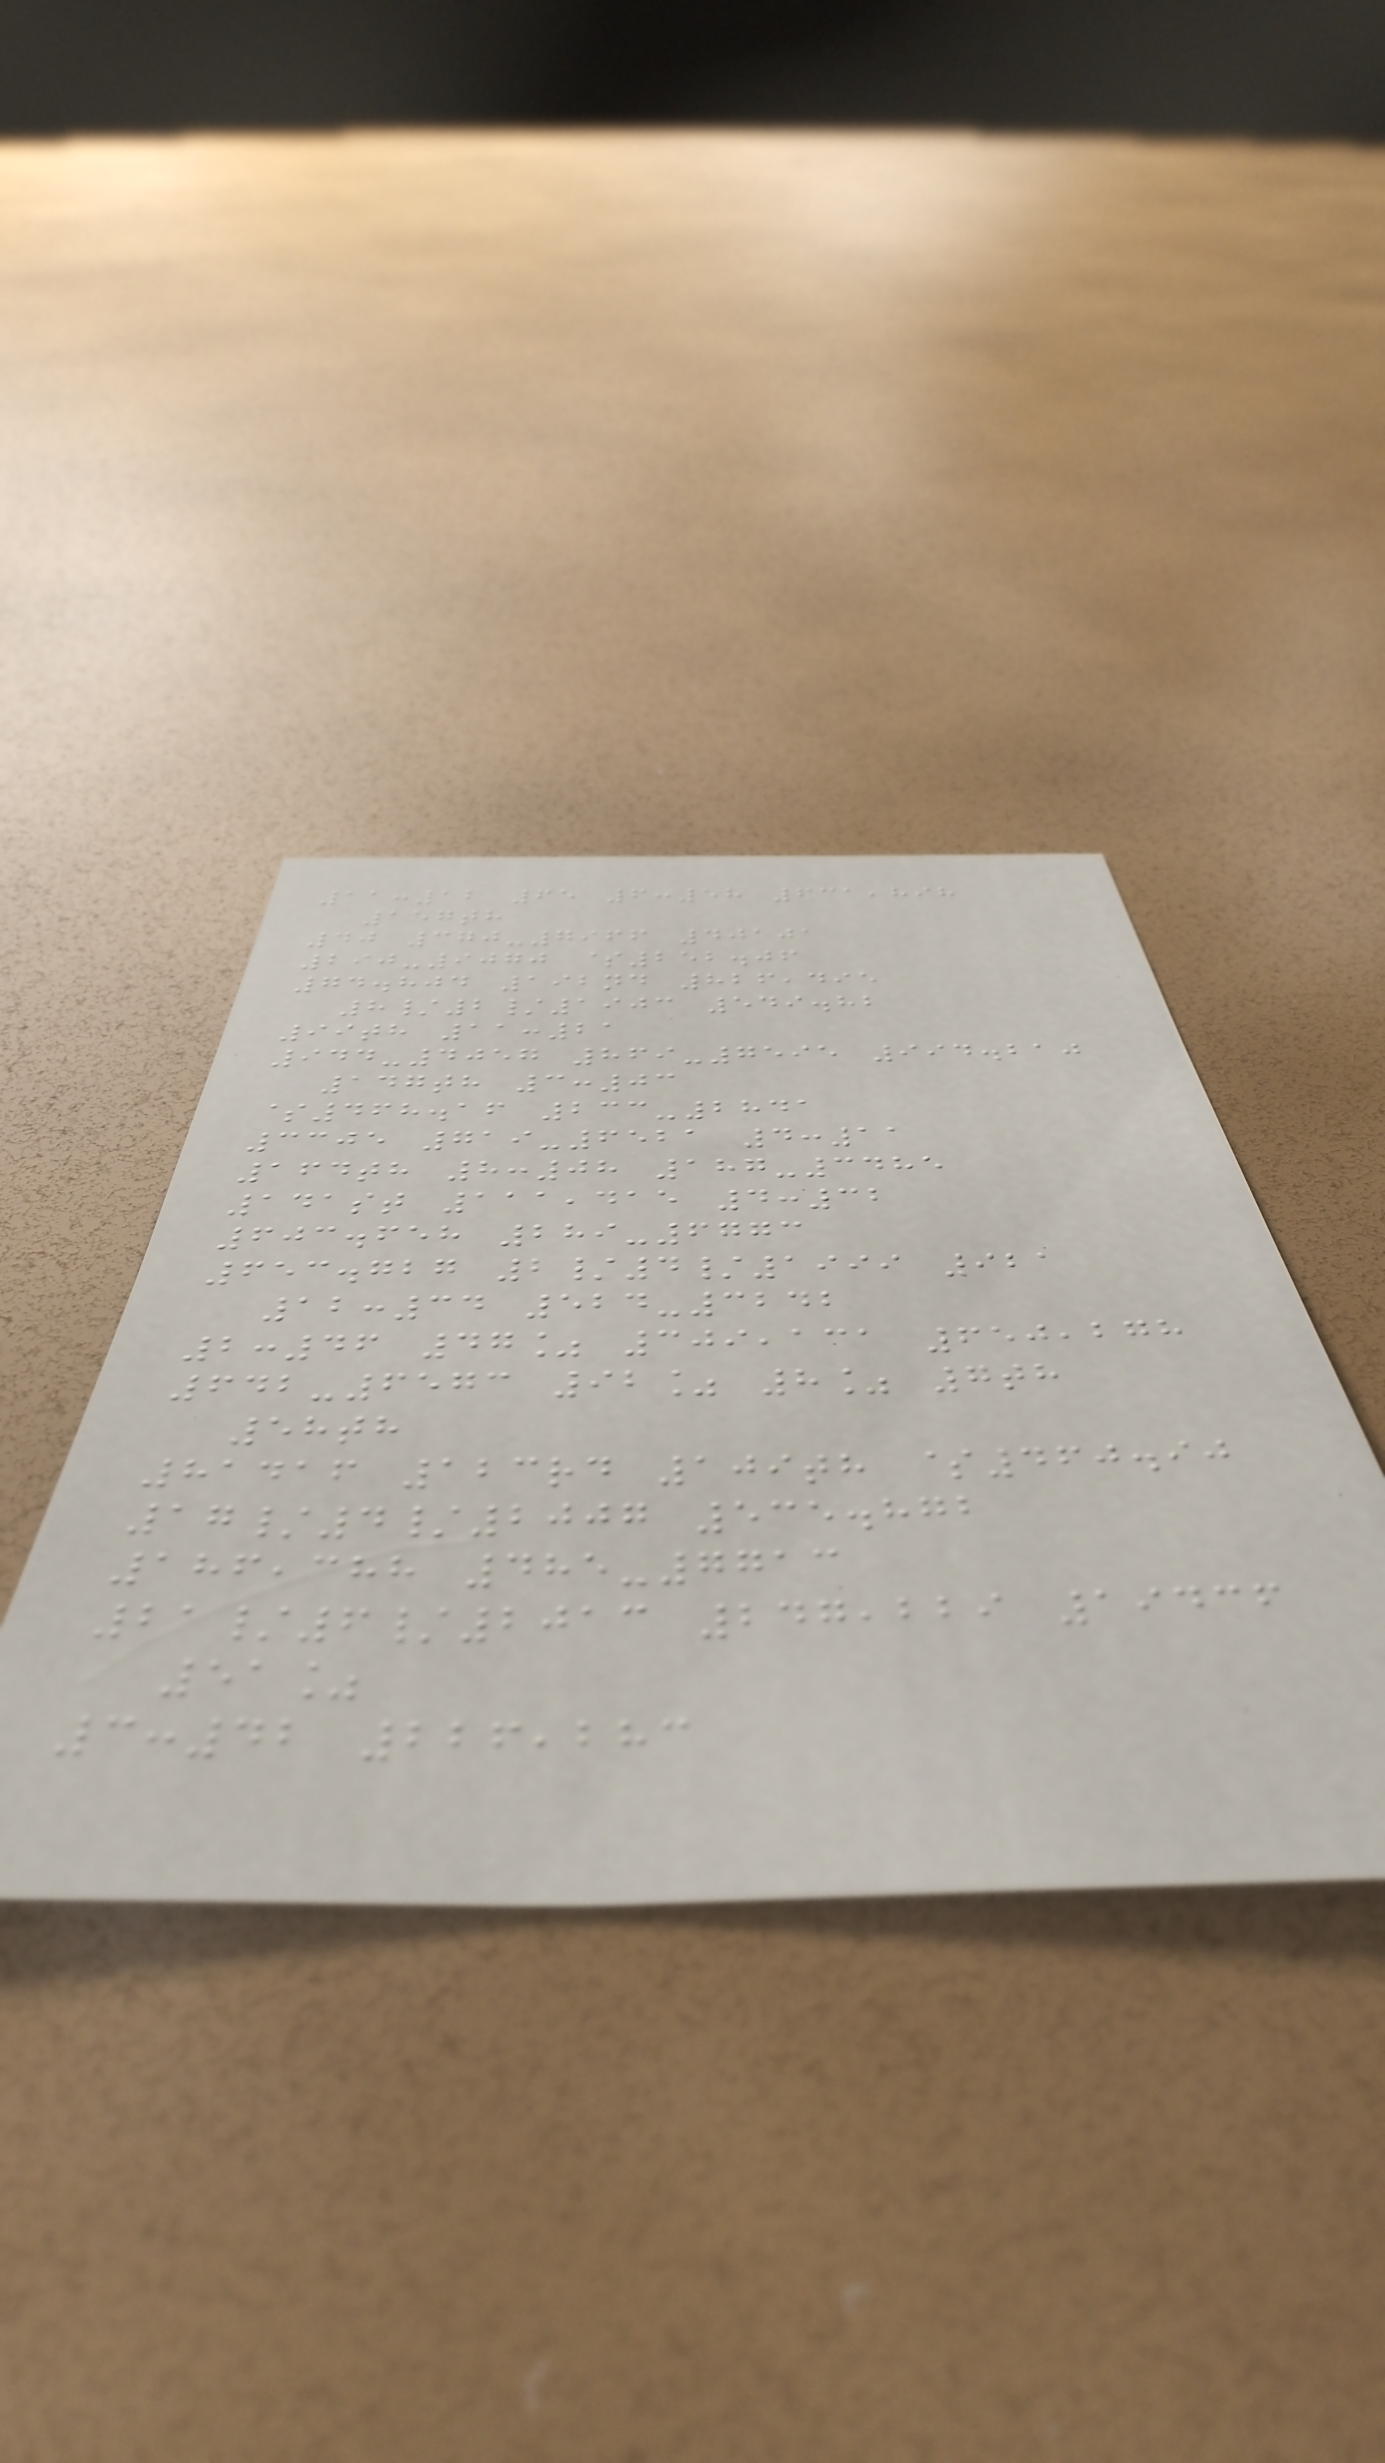11:12 65 6:58 631,898
157th
40 370-7966 40101
290-9070 $252.06
74.804 192nd 826,495
8/2/1903 549.82
99th 11:21
944-4057 869-7595 994.210
147th 3:03
$468.16 233-2841
3305 719-6521 4:11
164th 8:08 187-3485
141st 111,415 4:32
603.658 289-6773
653.727 2/4/1999 921
12:34 524-3242
2:46 47% 309,131 650,278
642-6573 92% 8% 7th
58th
81416 123rd 109th $460.90
17/4/2007 535.872
186,388 485-7713
21/6/2013 247,229 19436
51%
3:42 226,283
